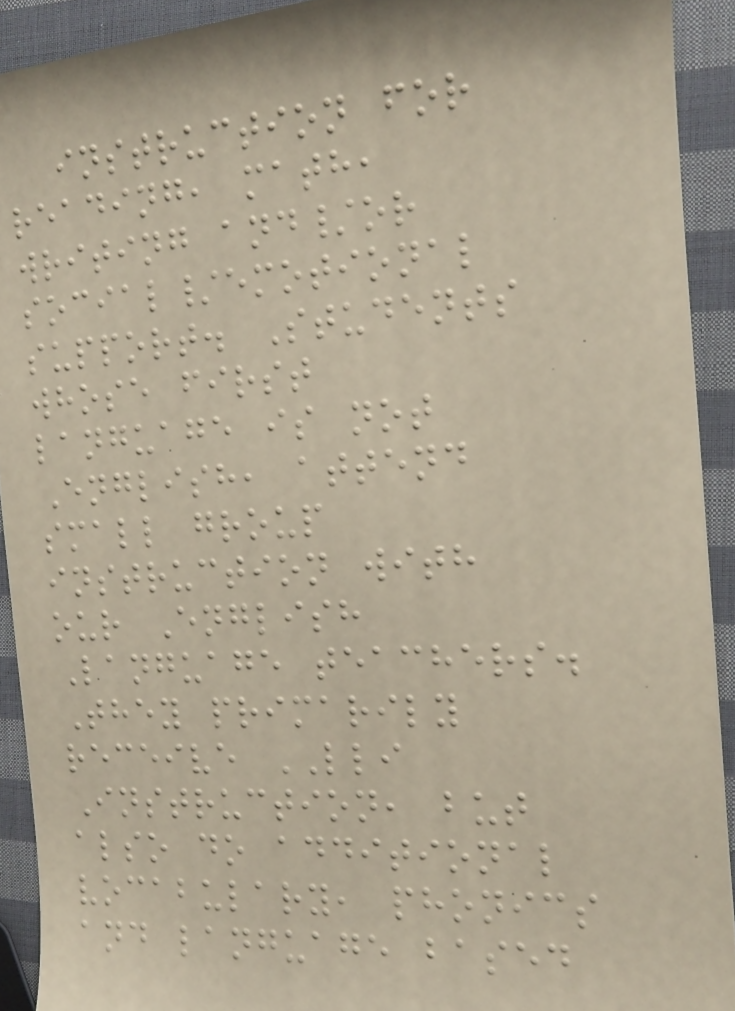instruction for
reading, math,
writing and/or
social/emotional
support. Students
whose first
language is not
English, attend
small group
instruction with
our English
Language teachers.
They primarily
receive LLI
Instruction, but
also do additional
vocabulary, phonics
and language based
